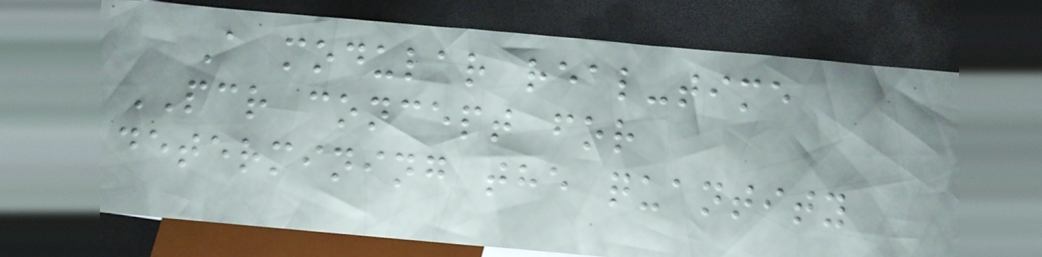A modular real-time
PCR concept for
determining the quantity
